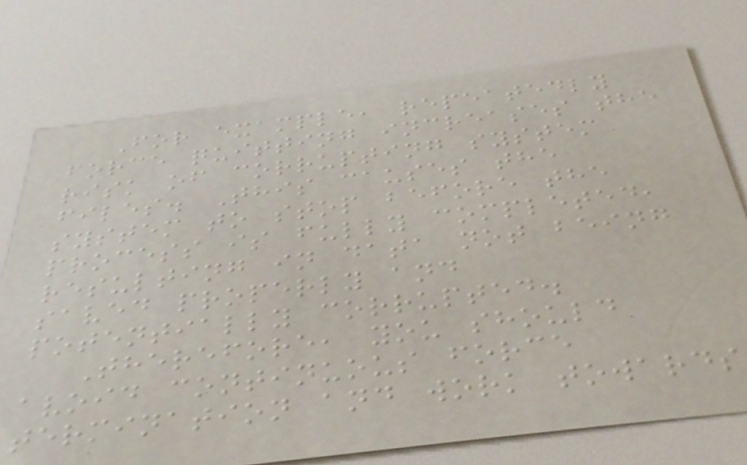For example, repeatedly
force quitting increases the
risk of corrupting system
files. This causes the
system to stop before the
process is fully completed,
resulting in data not being
saved properly and
potentially corrupted.
Therefore, you should
avoid continuous force
termination and work towards
